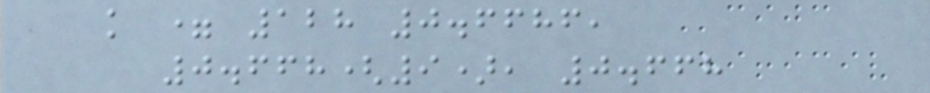k = 128 0.6686,
0.668(9), 0.668
